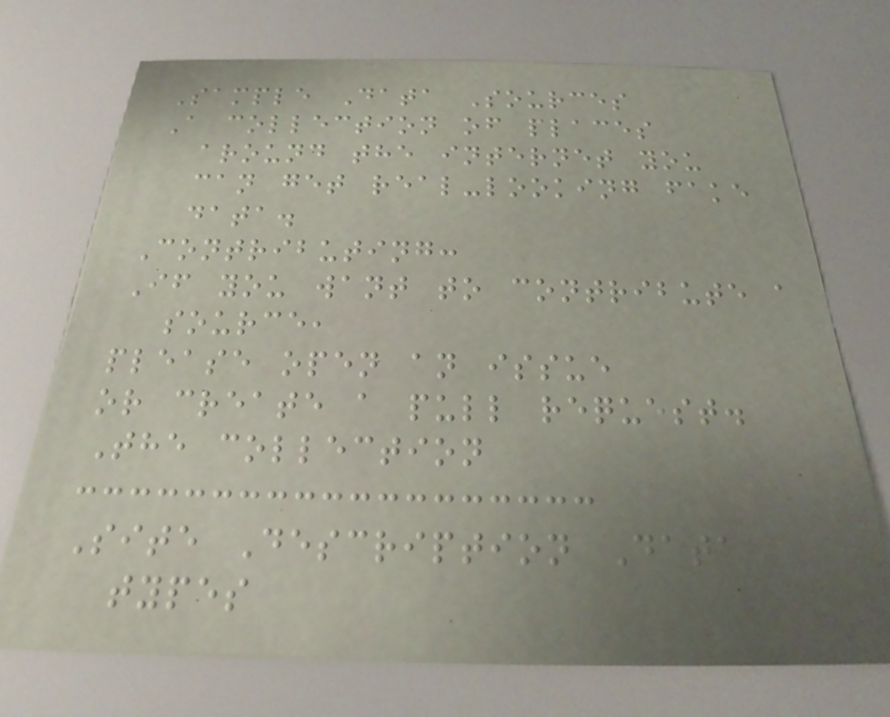Sample Data Sources
A collection of places
around the internet you
can get real-looking fake
data.
Contributing:
If you want to contribute a
source,
please open an issue
or create a pull request.
The collection
Site Description Data
types
